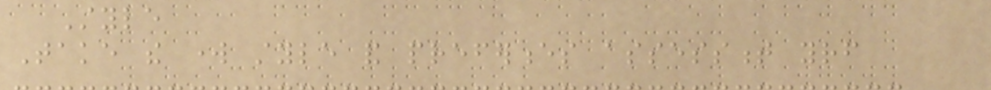Style
Take the work style and preferences assessment yourself
